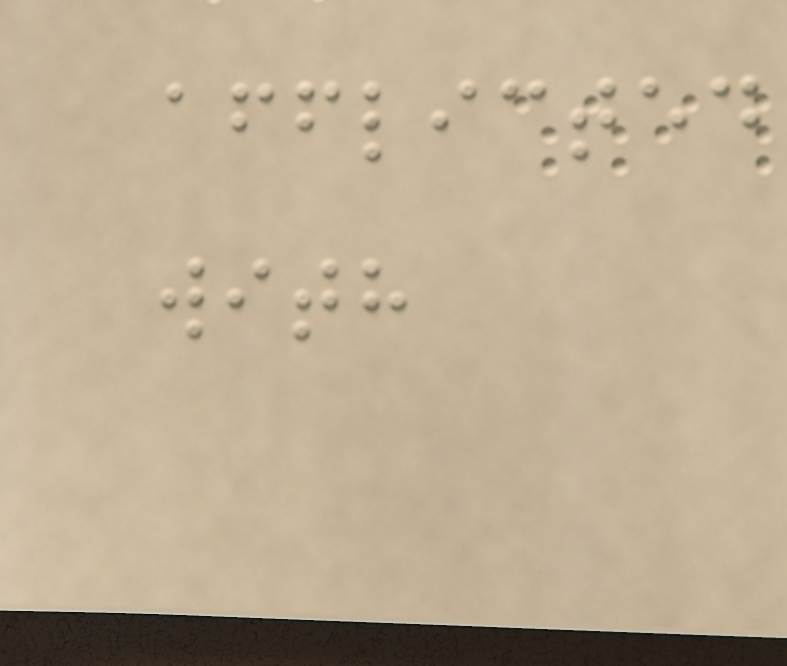afflicted
with
